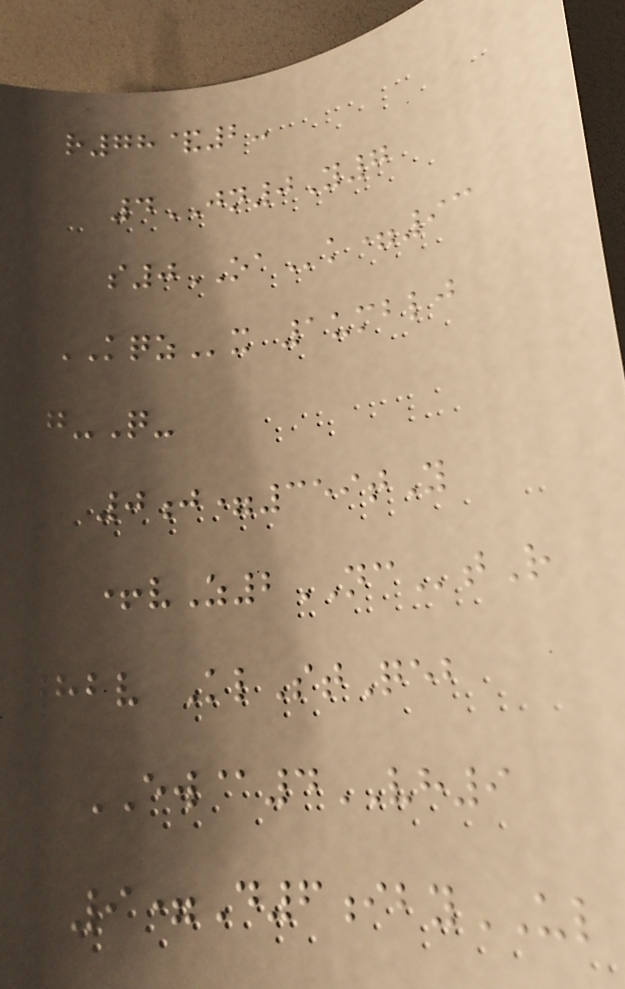r78&2-
4JN0Y7
s0OAk=93
KQZx 1umblj
g-Q-
0j=359tY
+vZ2NCtR
yhbv KlStQeb
EW@4VH9
9=D6ibyUL
